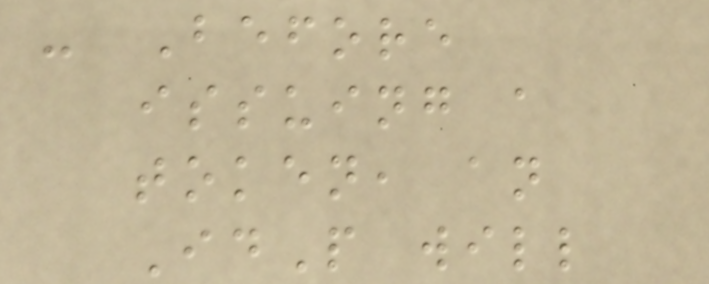- Before
issuing a
token, an
IdP will
